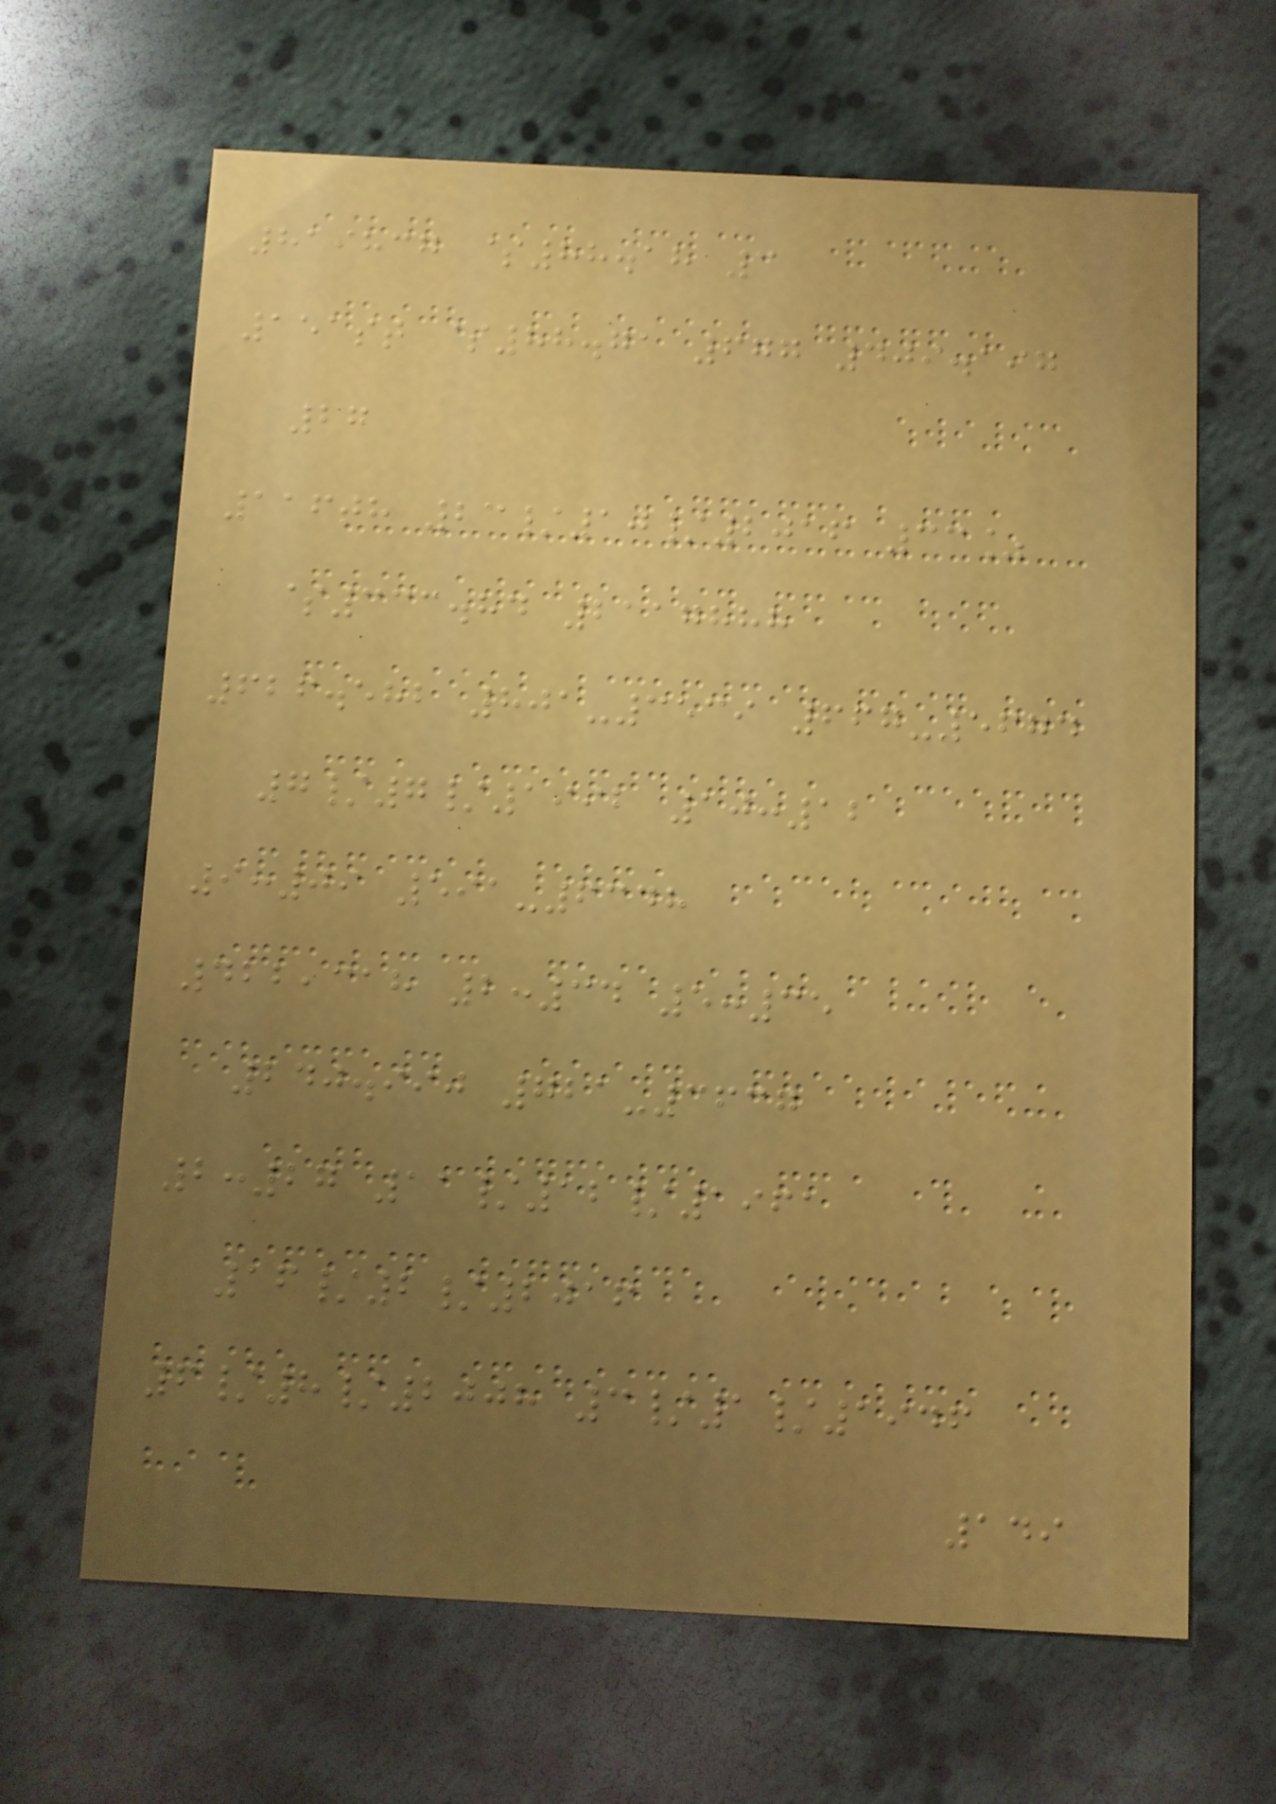819837 $88.18 3
151st $88.71 677 409.197
27
116th 23/10/2016 33%
$333.84 2117888
626.582 801-3539 667-5674
7/7/1992 10:12
9:09 591-6348
422,318 2:34 5:35
240.990 721-3637
2:27 11/12/1961
16/2/2016
6/8/2008 3/1/1946
149
